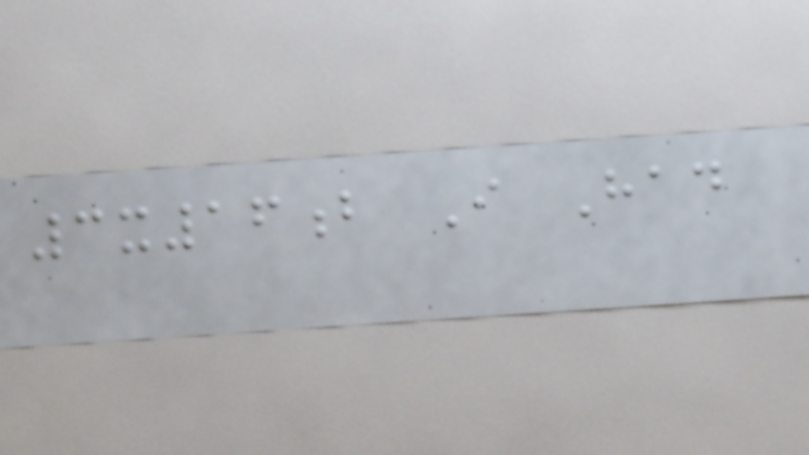3x16b I Had
